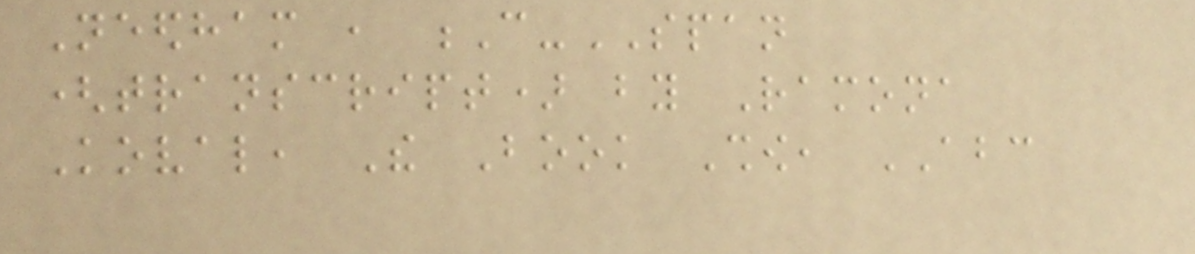Needham , C-SPAN
(transcript) by Ramona
Koval, The Book Show, ABC
